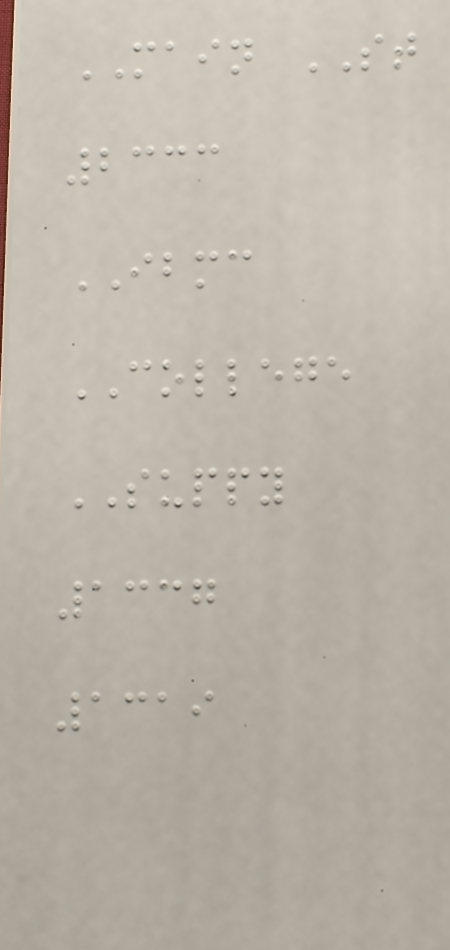MAIN ST
2333
IBMC
COLLEGE
SUPPY
1337
1319
